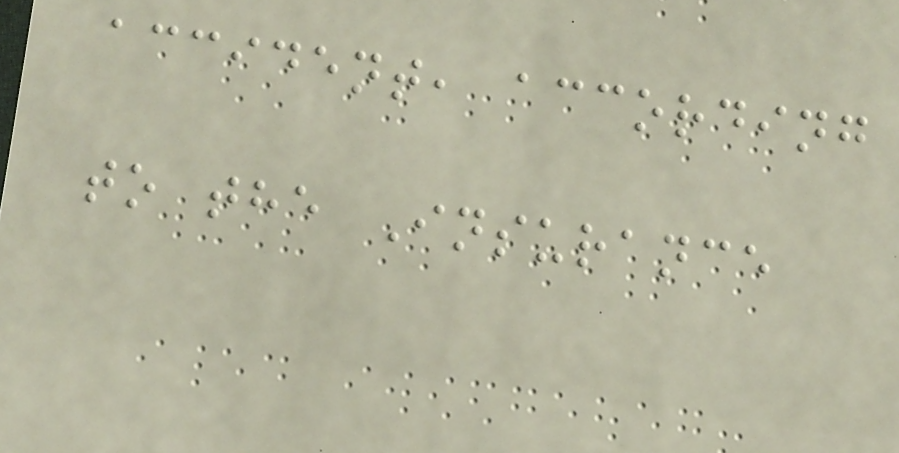accident, according
to the Insurance
